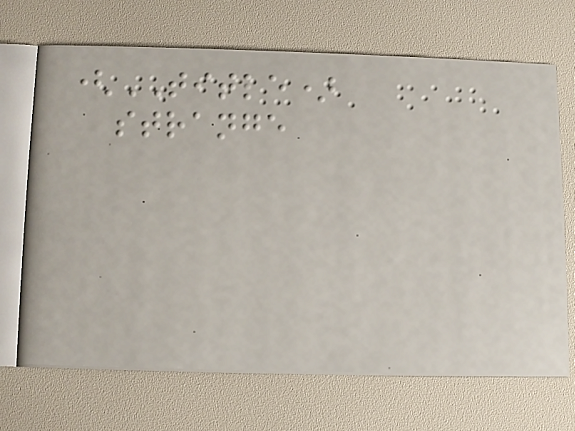(TITLE)
strange
